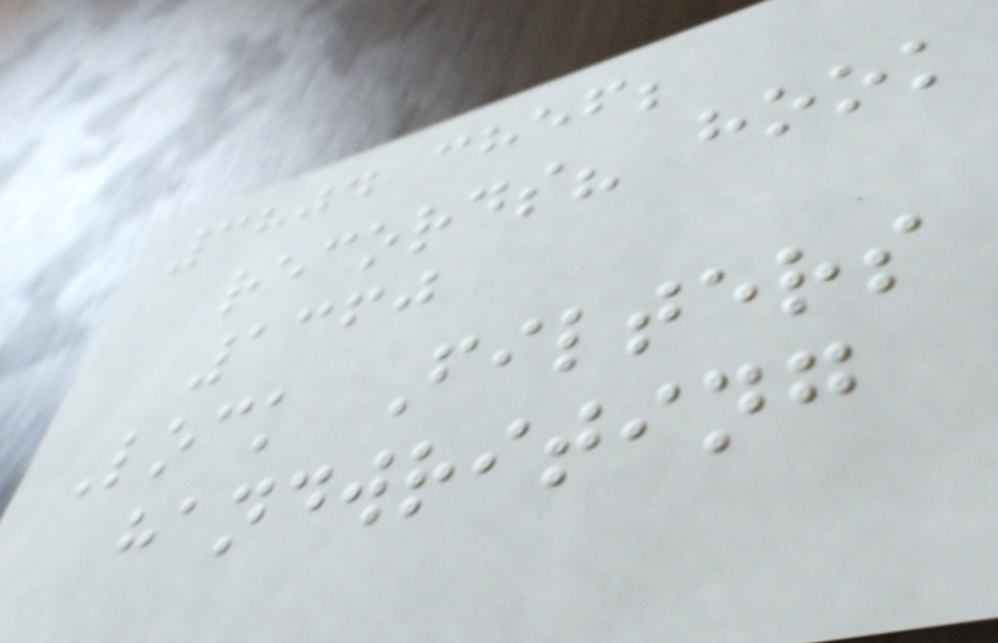3804 chef;
records? hook
1360
Lock Filters
handwriting
